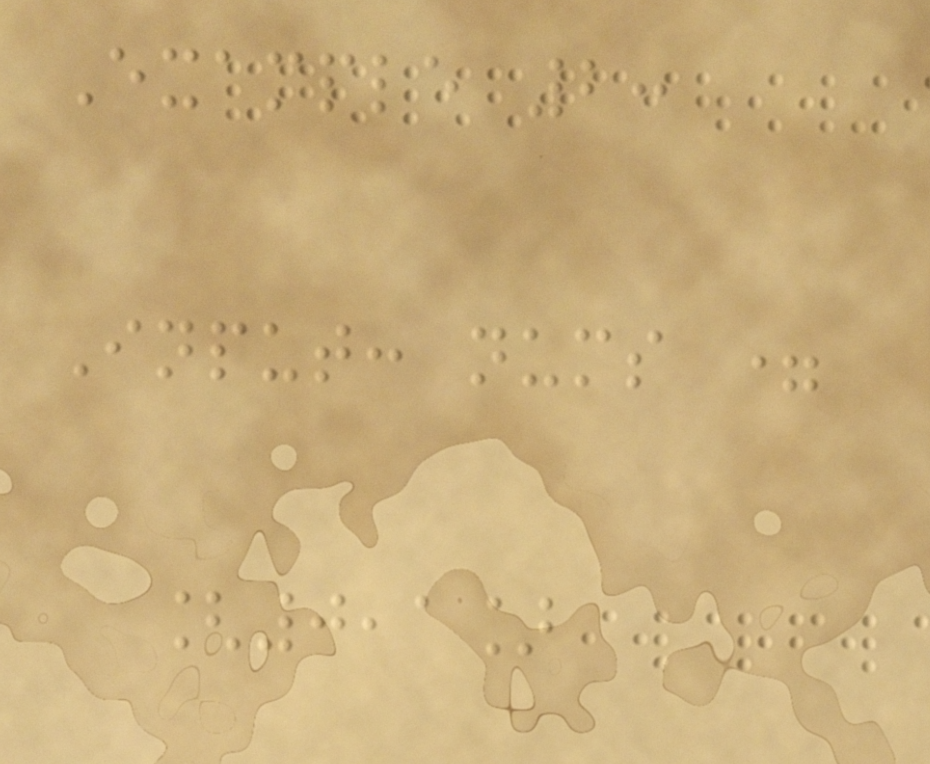Example 2:
Input: nums =
[0,1]
